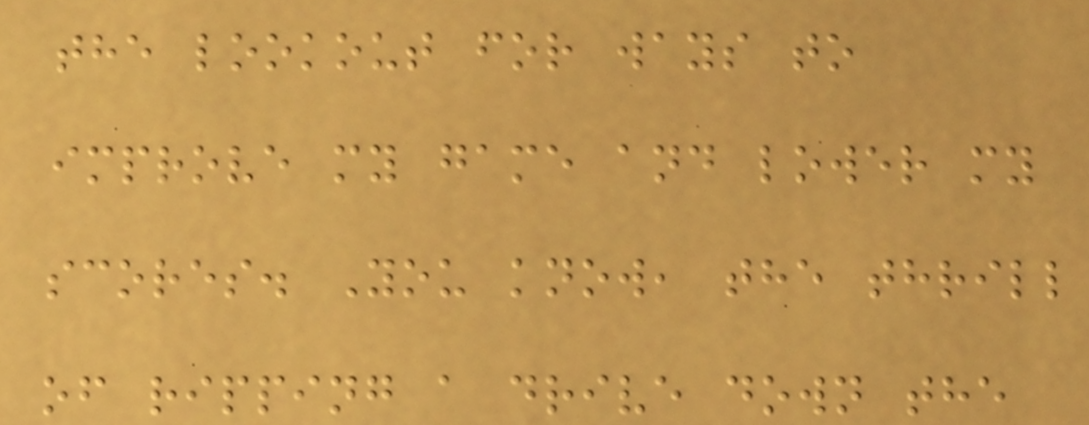the lookout for ways to
improve my game and lower my
scores. You know, the thrill
of ripping a drive down the
